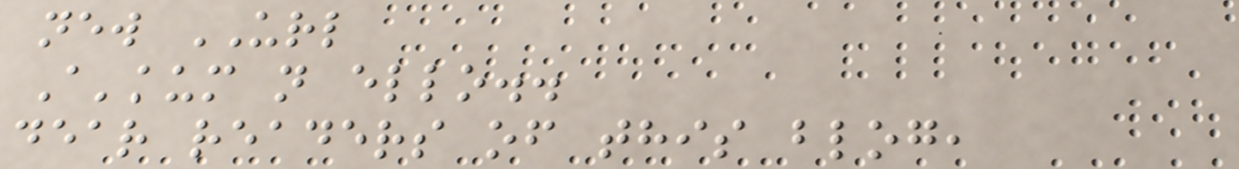new URL
A'kum n ello..
dear readers of this blog,
